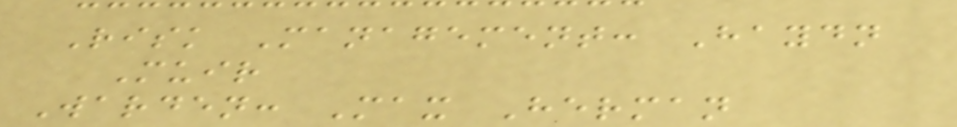Risk Management: Haydn
Muir
Warden: Max Herman
